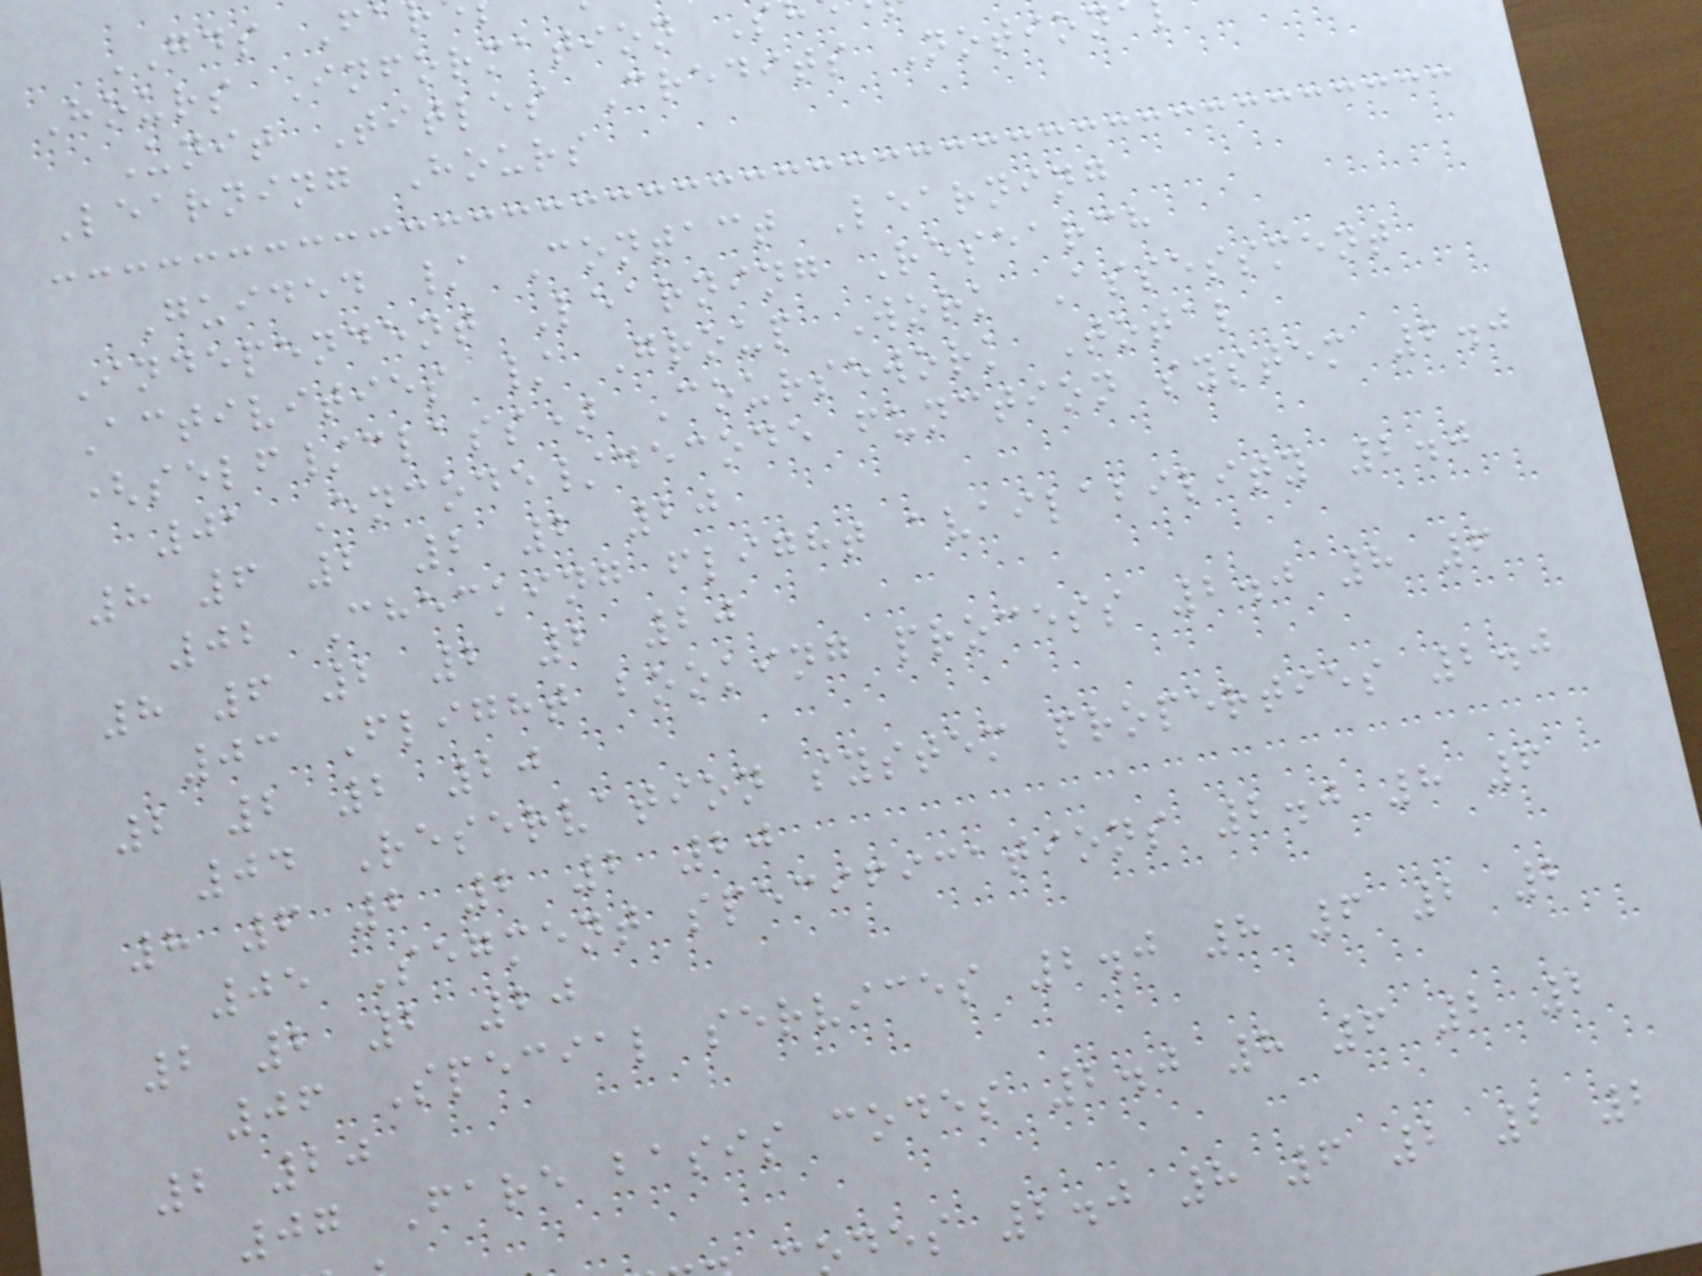Hours Information S
Unit Titles Credits Notion
Learning Hours
Guided / Contact Learning
Independent Learning Research
Activities / Group Work Assessment
(self/class) Coursework Total
01 Encode/decode function system 2.0
8 6 2 2 2 20
02 Checking flight availability 2.0
8 6 2 2 2 20
03 Flight booking process 2.0 8 6
2 2 2 20
04 Reservation system properties 2.0
8 6 2 2 2 20
05 Segment specifications 2.0 8 6
2 2 2 20
06 Special services 2.0 8 6 2 2
2 20
07 Fare basis codes 2.0 8 6 2 2
des 2.0 8 6 2 2 2
